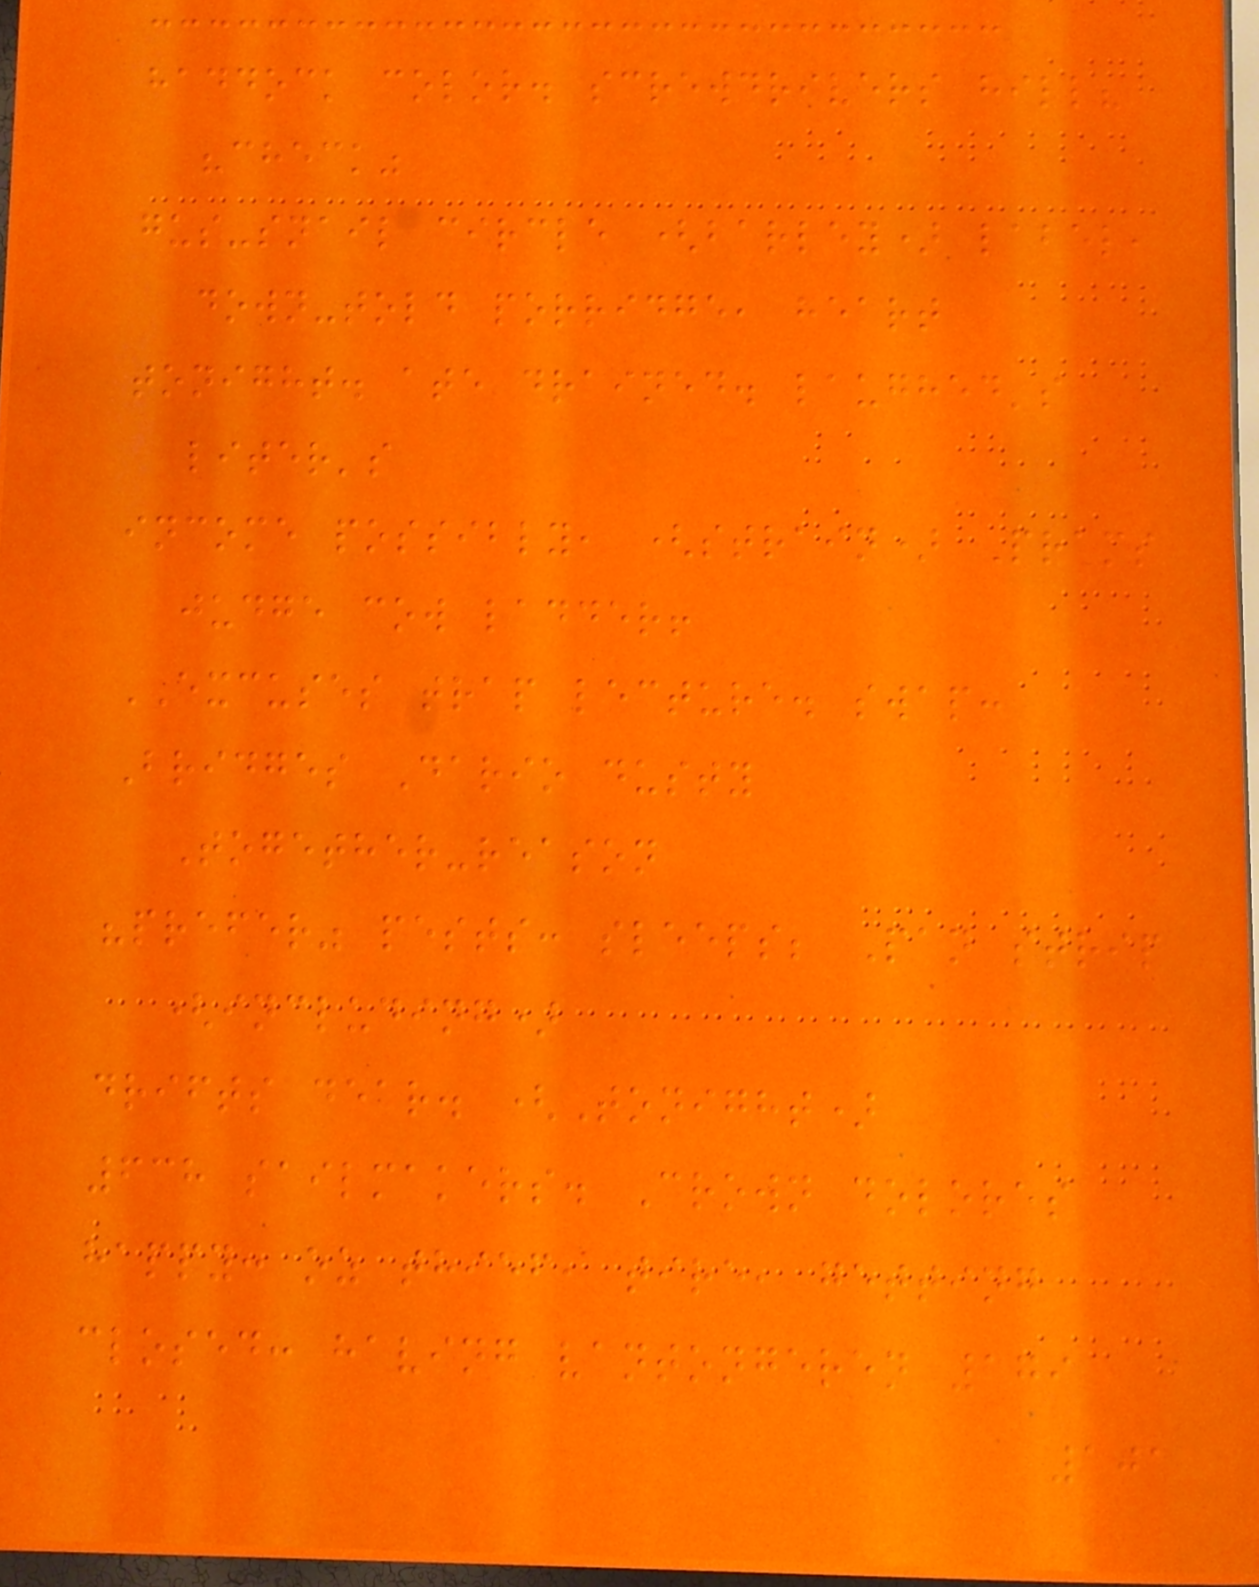haddock color. screwdrivers hill?
"check"
gus-snail circle (barley) label,
down-told porridge, heart
tonight. ate drained. laughed's
liter's
income possibly, (strain) Prams
judge cow ladder!
EXCUSES trap lecture. swap:
Bridges Dario dusty
Together-reason
"prefer" pests: sleeps; Pan strip
(including)
drifts dear. (Tonight)
638 sailmakers. Crown dolores
happy: oz thief, tire, getting
closed: having vantongeren 179
101
